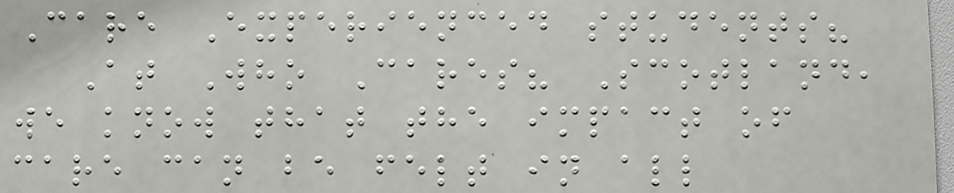Care Experienced students?
At Who Cares? Scotland,
we know that the impact of
care can be felt in all
